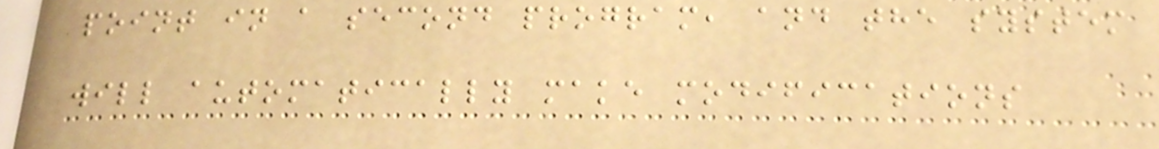point in a second program, and the system
will automatically make modifications
